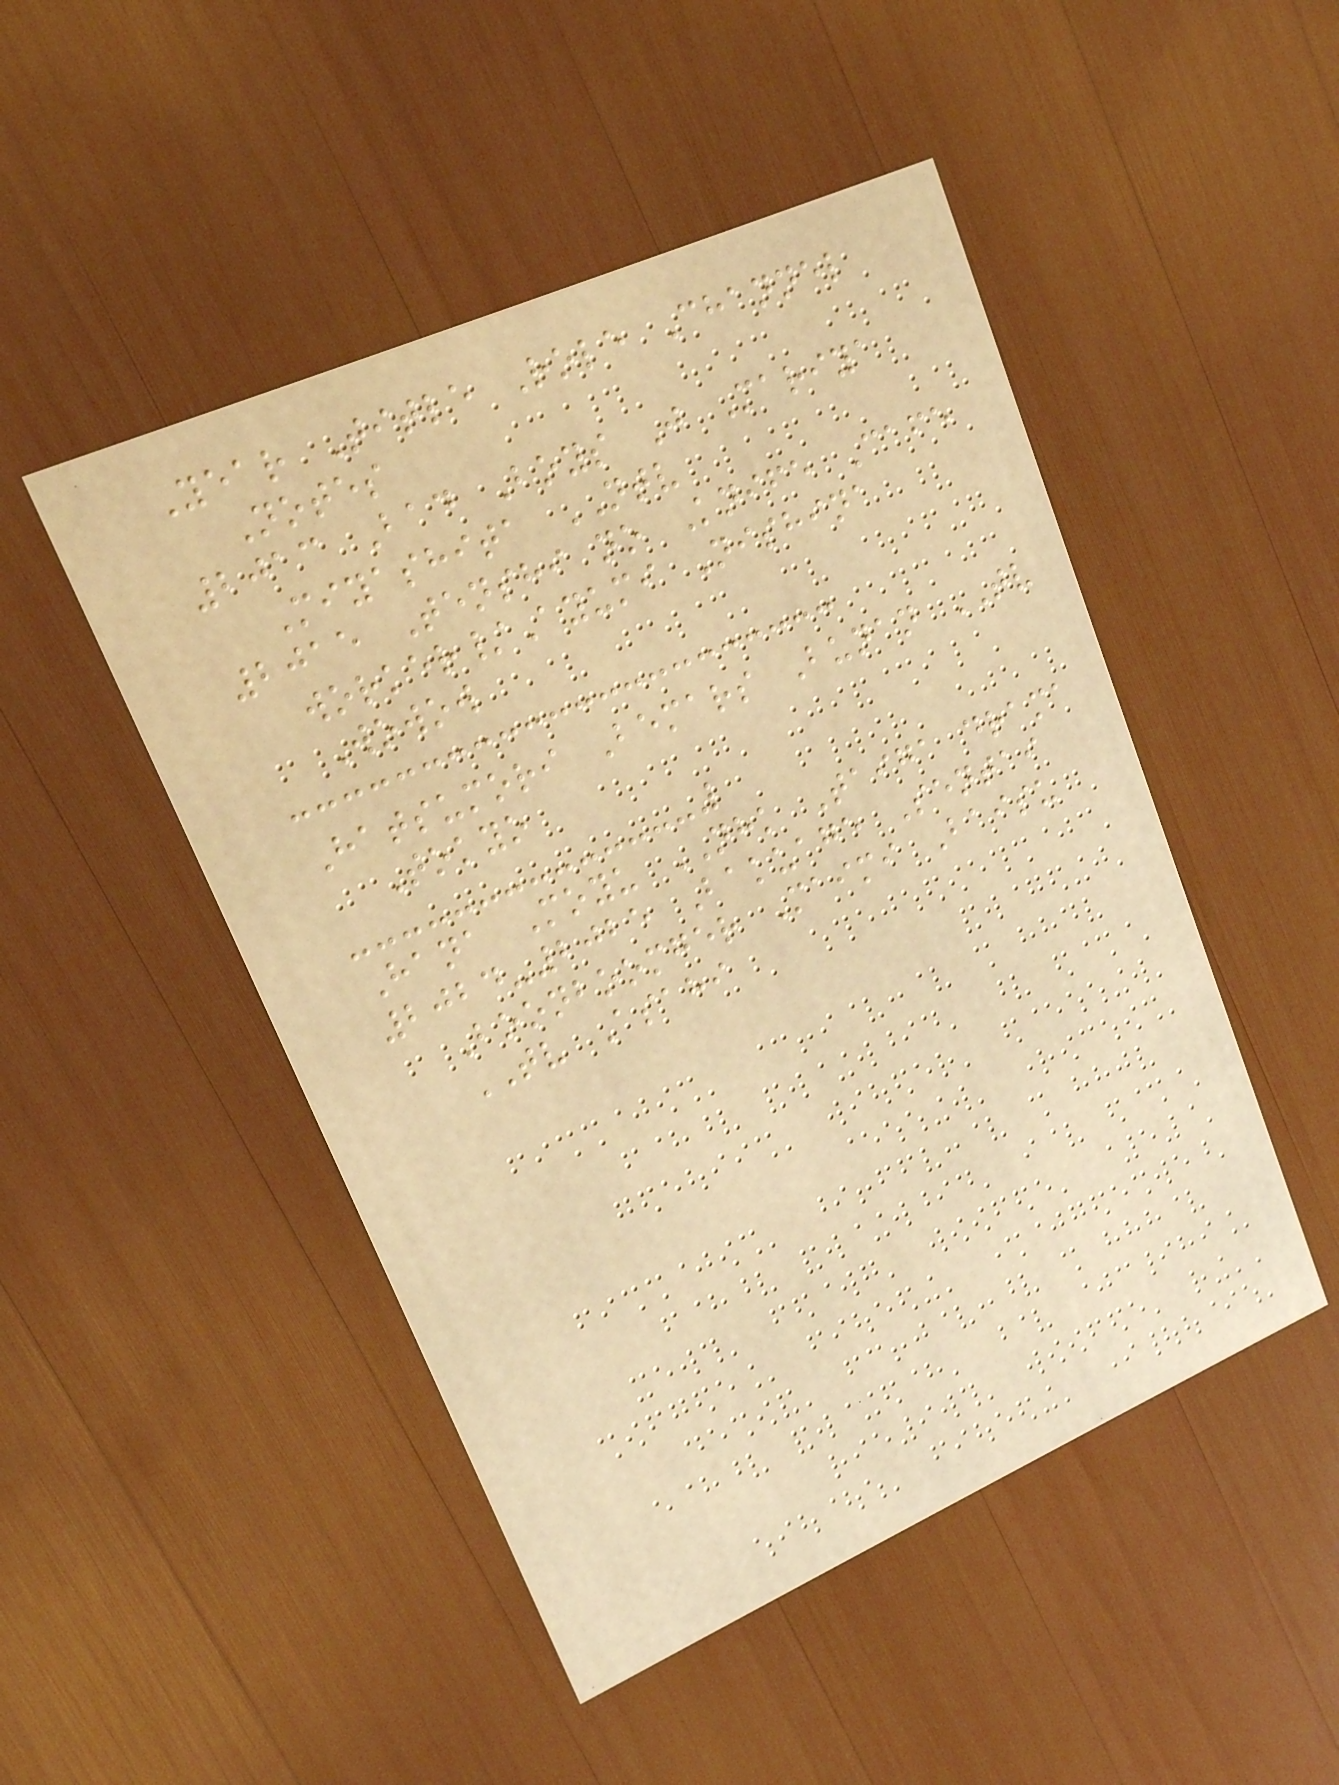Year Title Role Channel
Notes
2013 Bad Boys J Mariya
Miyashita NTV
2015 Tenshi no Knife Cafe
worker/Ayumi Nishina
Wowow
Hatsumori Bemars Bunan TV
Tokyo
Hana Moyu NHK Taiga drama
2024-2025 Bakuage Sentai
Boonboomger Maimi Baisu
TV Asahi
